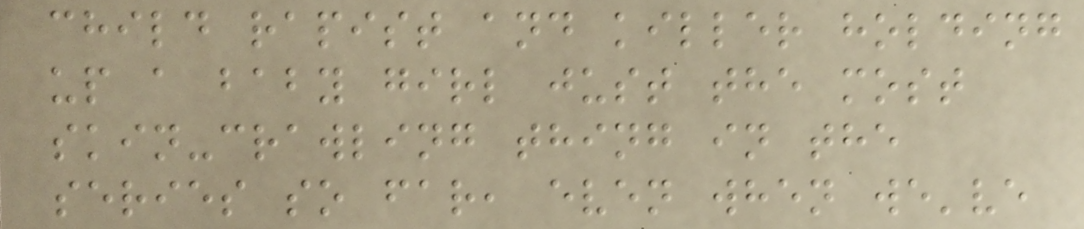child rapist and killer holding
up a baby girl just the most
skin-crawling thing in the
series so far, even when we've
